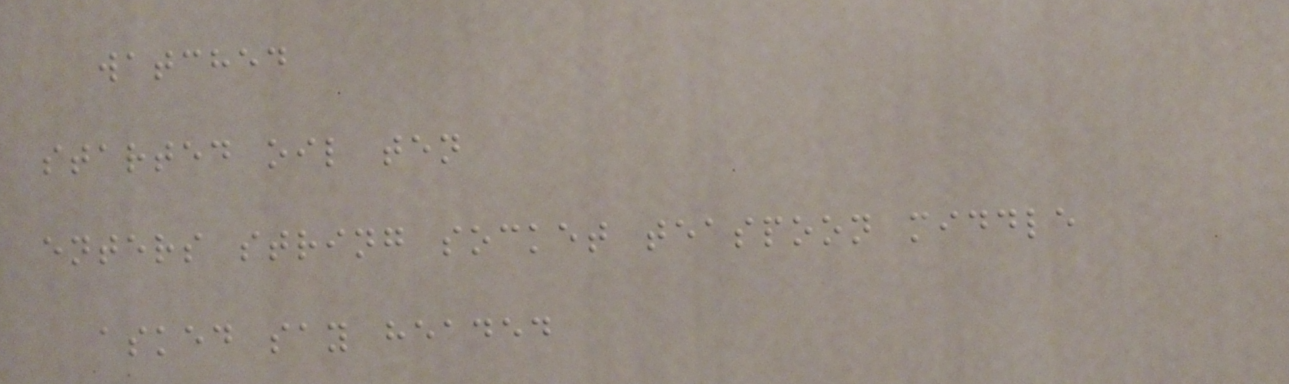watched
started oil ten
enters string socket teaspoon middle
asked say headed
